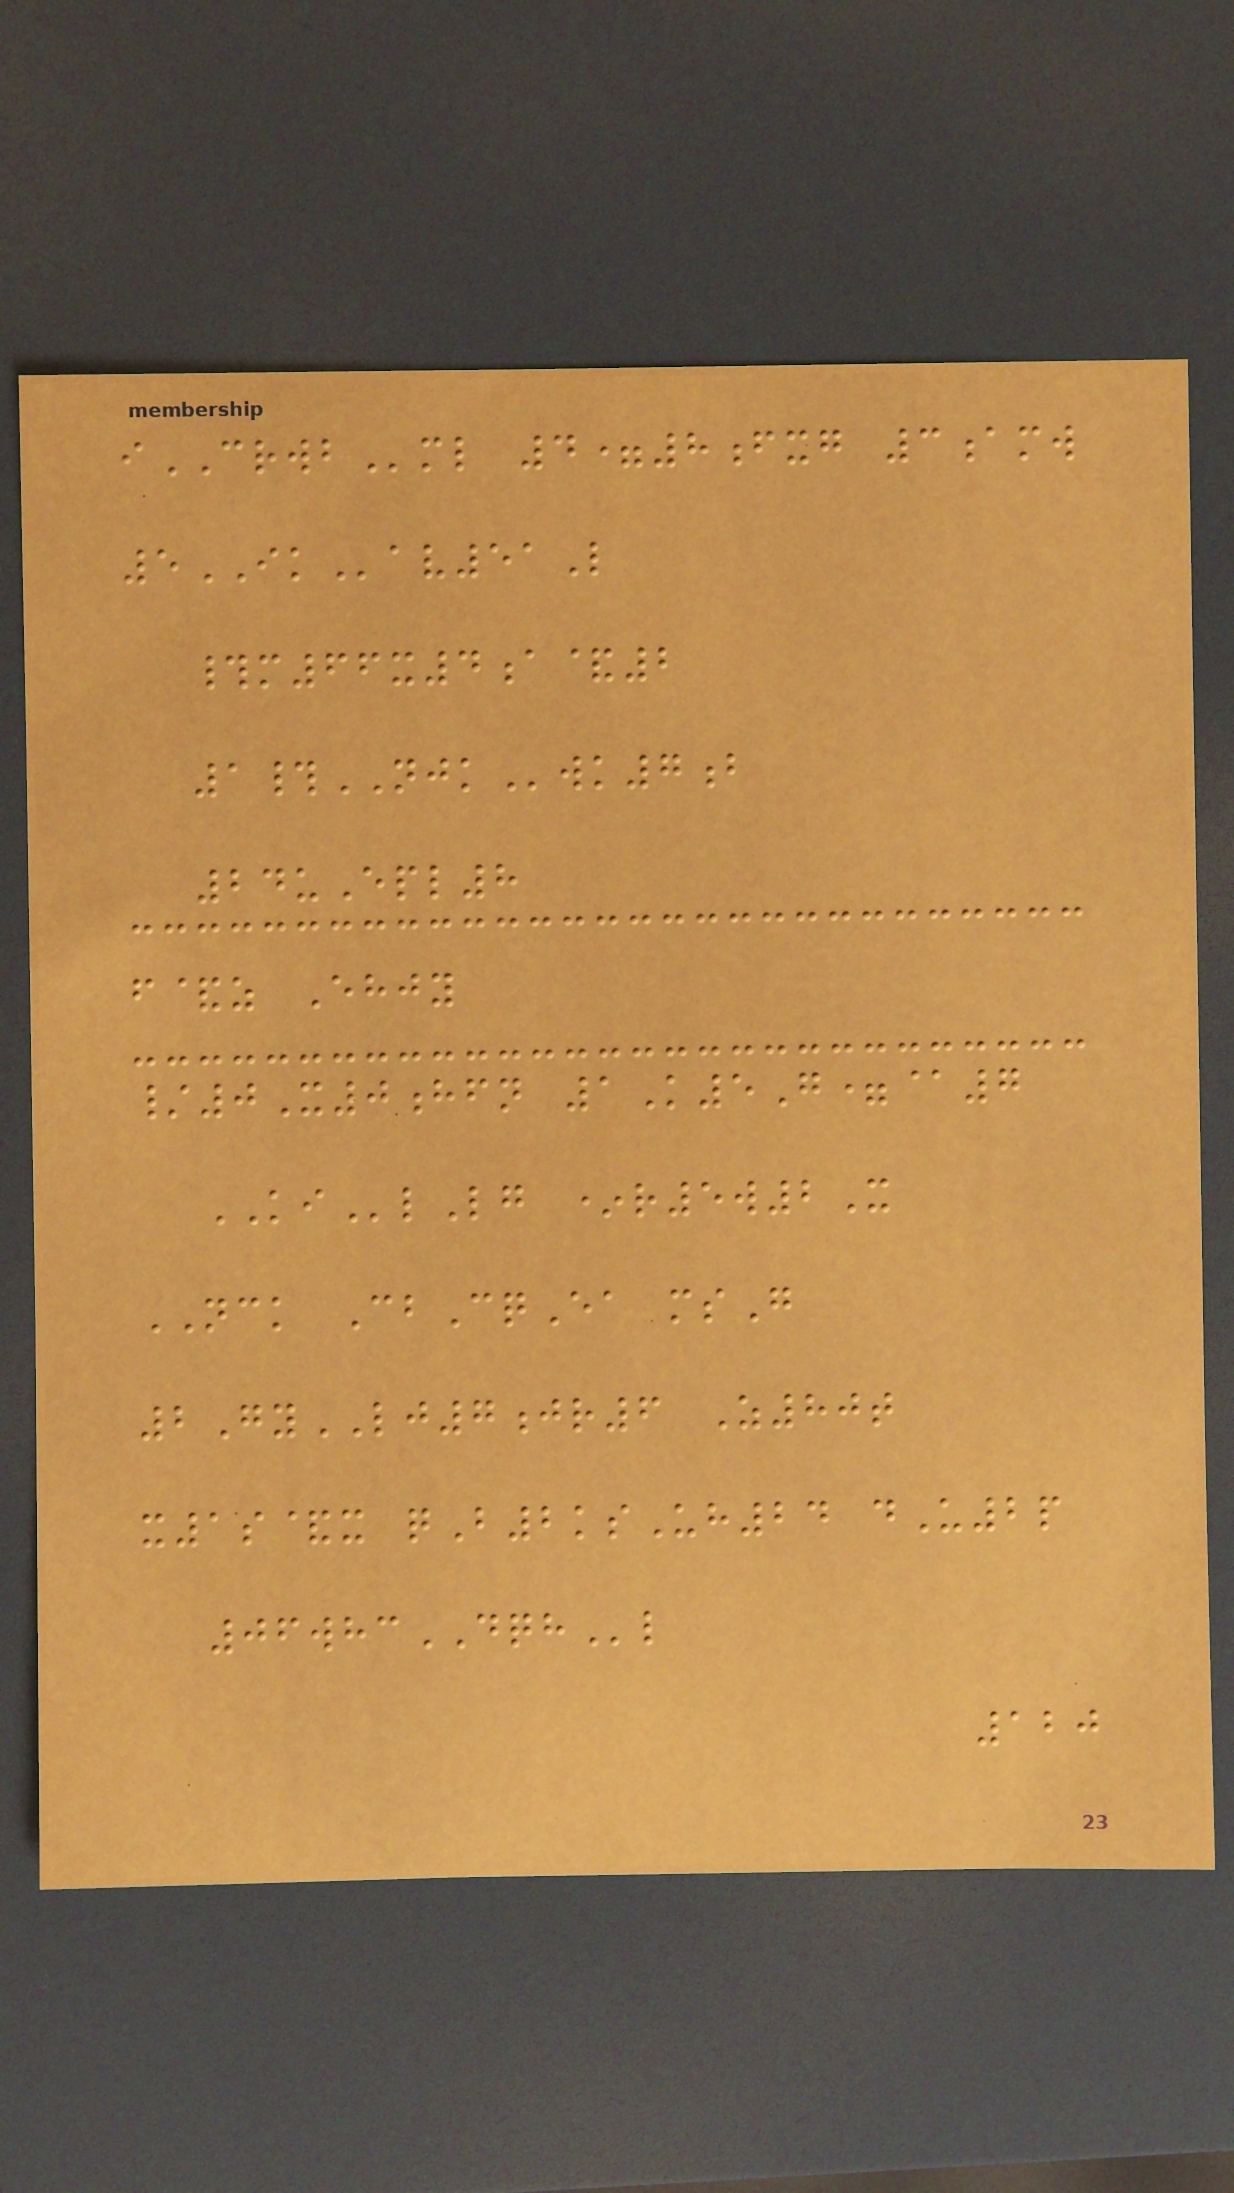iCRWBml 4=8fxg 3amw
5IKav51L
#m66x4a&2
1#NJKwk7b
24uEpl8
f&z Ehjy
/0X0hfn 1K5G=@7
KIlLg *r5w2X
NCK CbCqEa msG
2GyLJ7jr6 Z80t
x1s&x qB2ksUh24 dU2p
06whcDQHl
120
